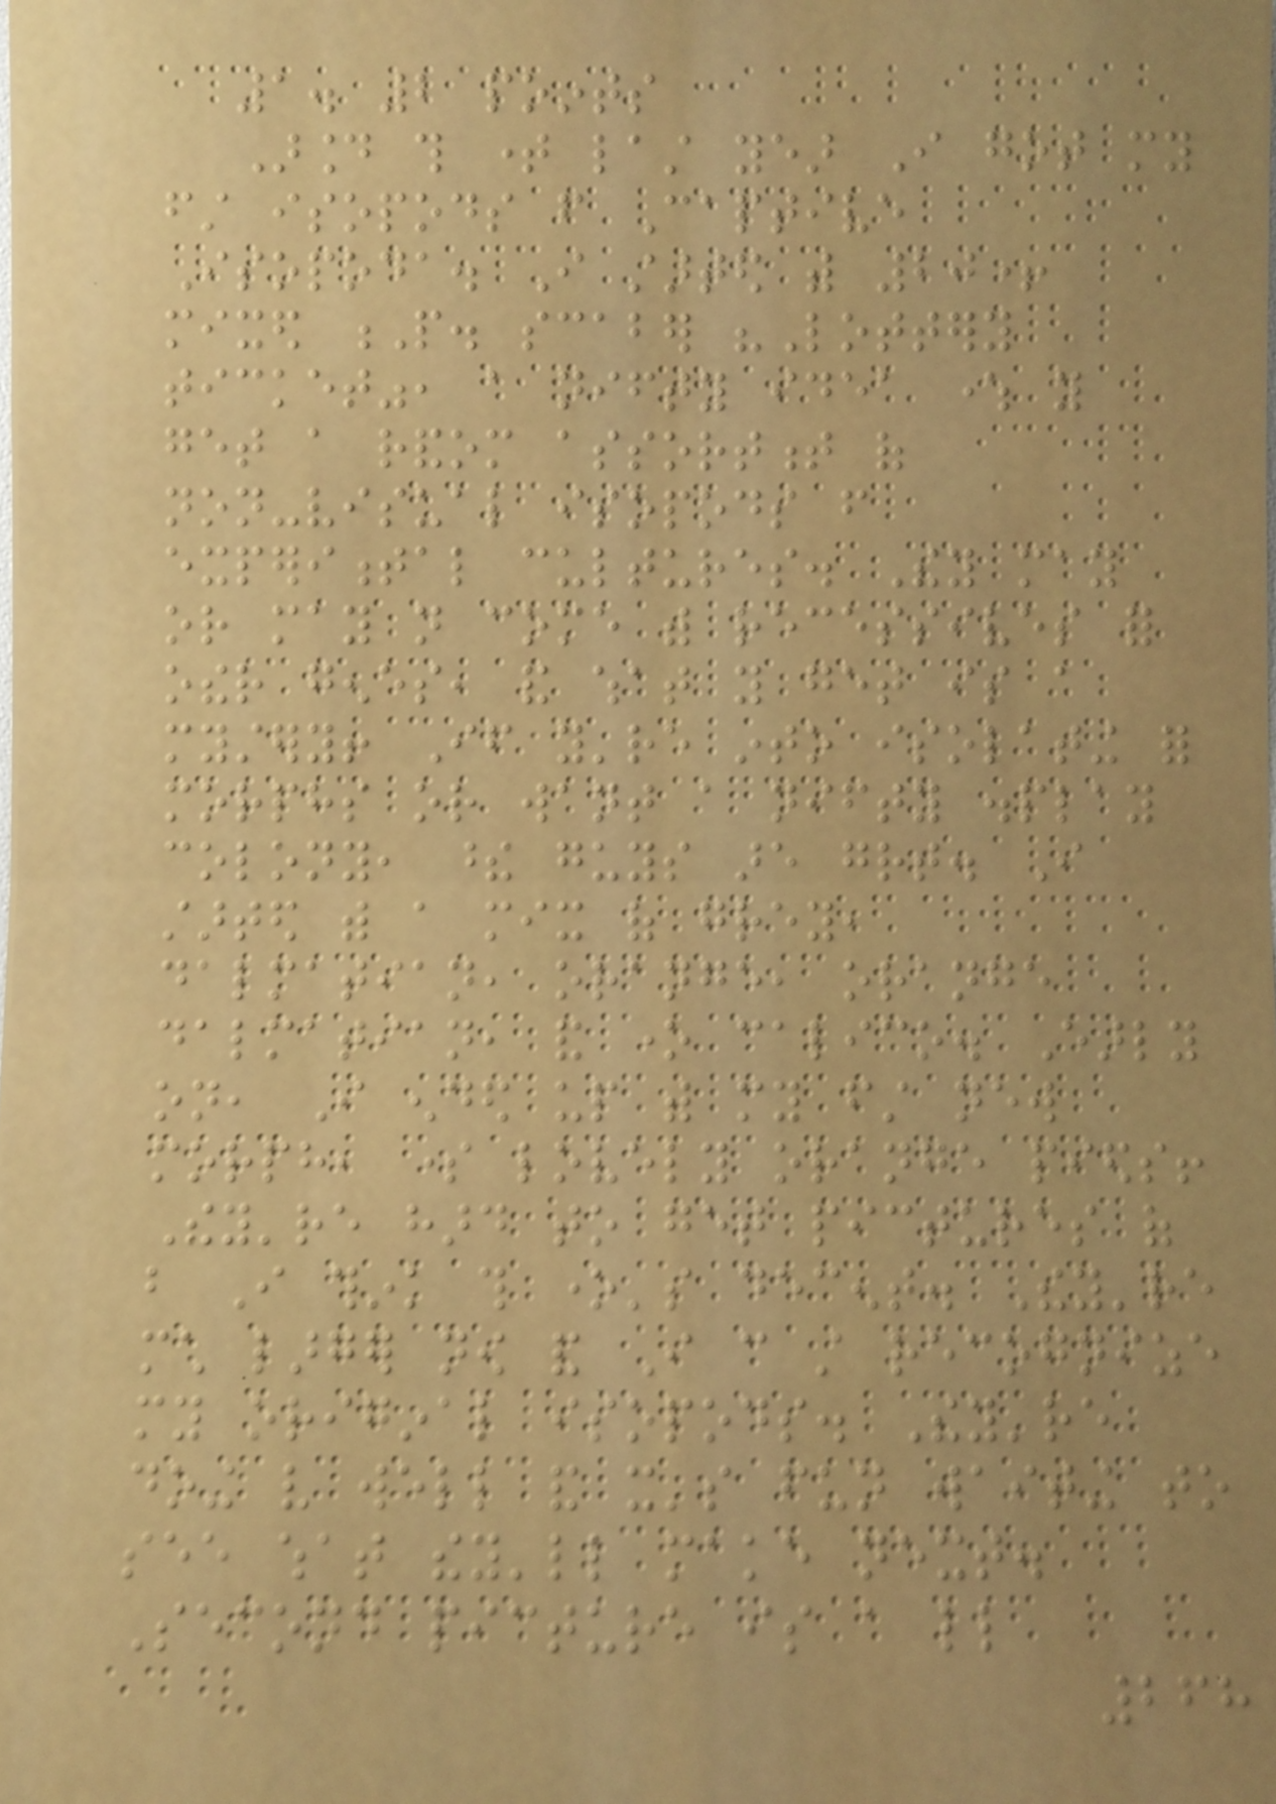1. 2 points
Around this time last year I got my
first isopods from Captive
Isopoda. I started with 20+
mixed P. scaber "Lottery
ticket", a nifty idea where you
get a random assortment of
non-visual isopods from
experimental cultures. They may
or may not come with recessives for
other genes, and what you get is a
mystery! If you're into isolating for
morphs or want a nifty display
colony, these guys are great. I
started with a mix of grey,
dalmatian, orange, orange
dalmatian, and one calico. Early
on, I ended up with my first new
morph, some lovely orange pieds!
They're hard to get pictures of
but I think this one's decent. They're
much larger now and I can still recognize
my original isopods. They're
doing very well and it's fun waiting to
see what they'll make next.
Second picture is a little
268
